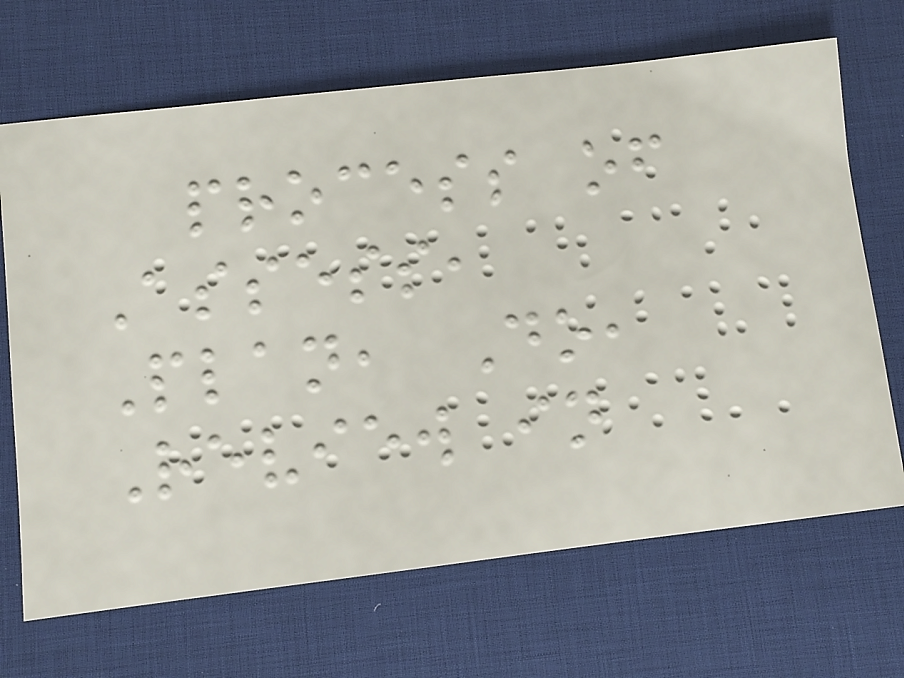process of
Assess,
Plan, Do,
Review in
